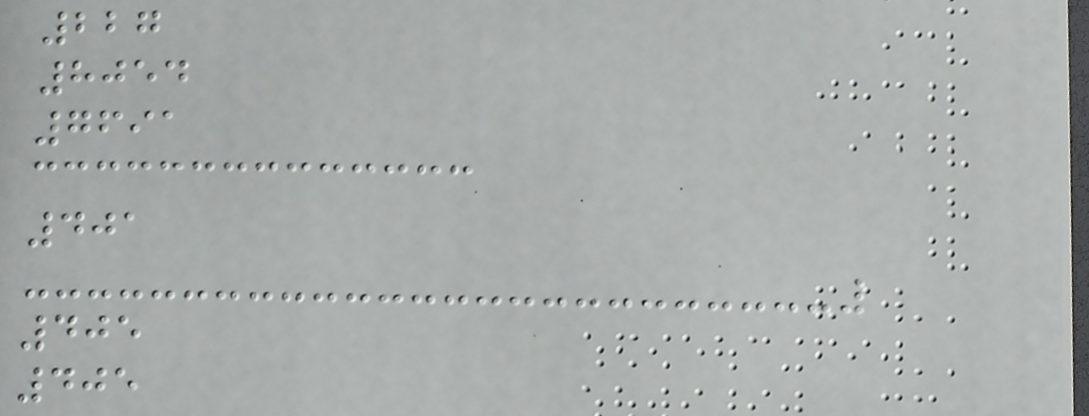227
8054
7691
401
405
405
